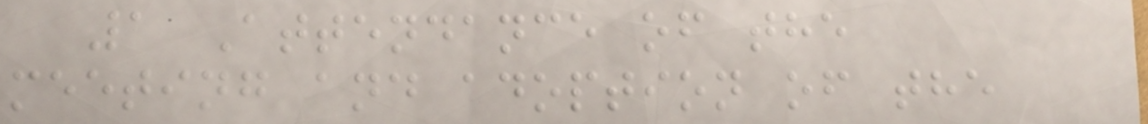1 Attendance of the
meeting and adoption of the
